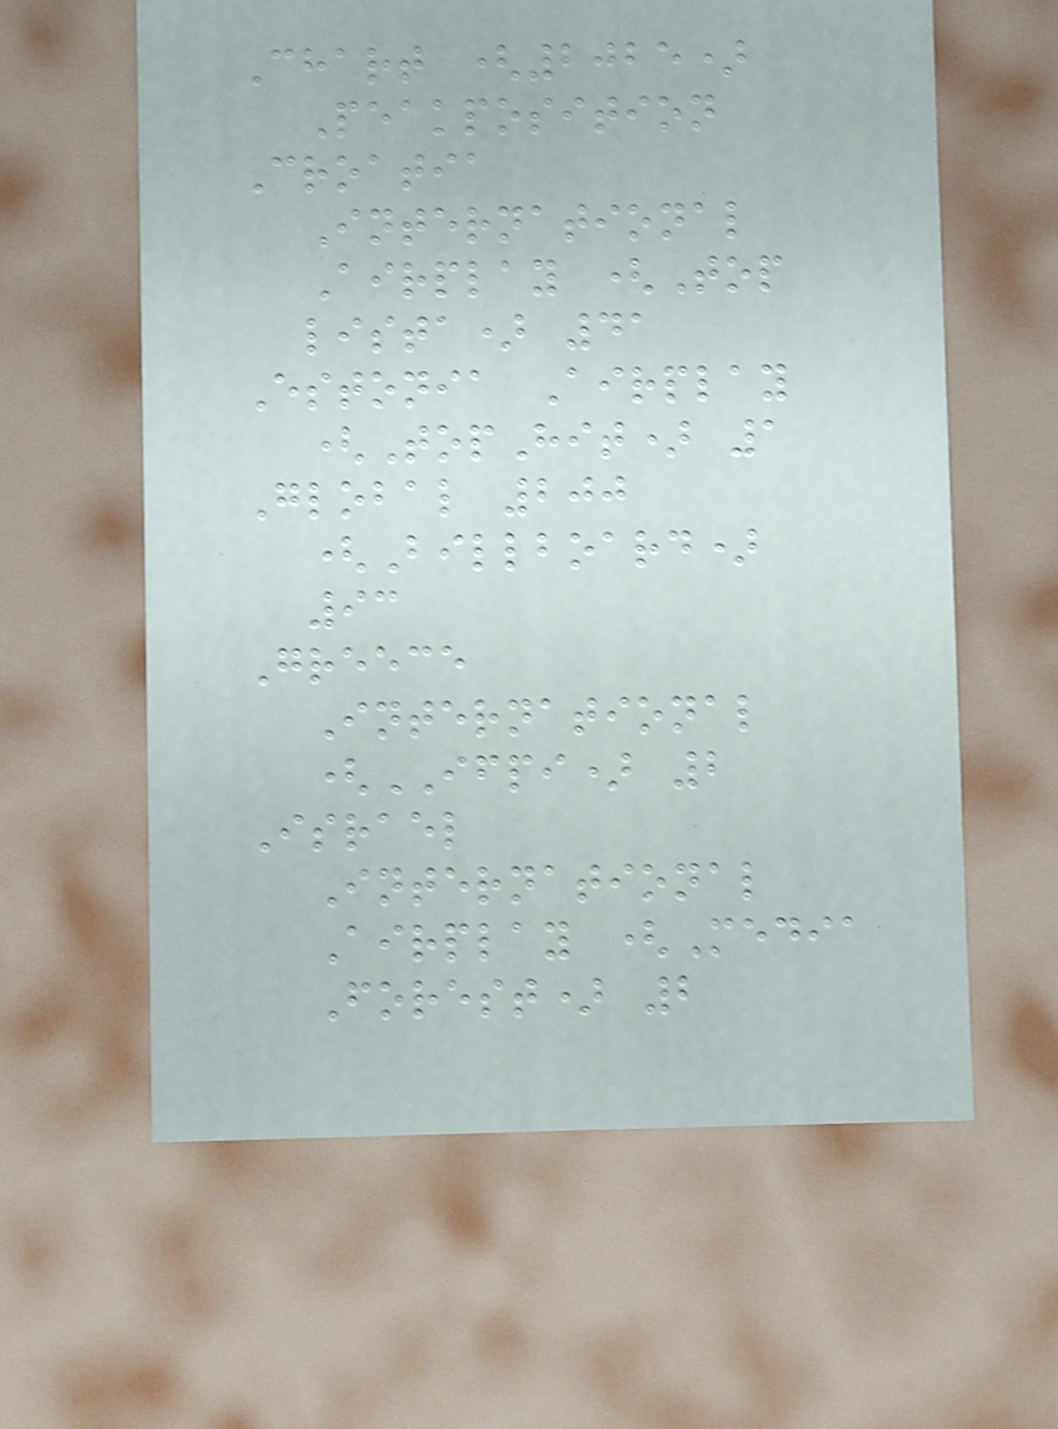Chart (2025)
Peakposition
Croatia
International
Airplay (Top
lista) 41
Estonia Airplay
(TopHit) 1
Global 200
(Billboard)
93
Greece
International
(IFPI) 2
Israel
International
Airplay (Media
Forest) 2
